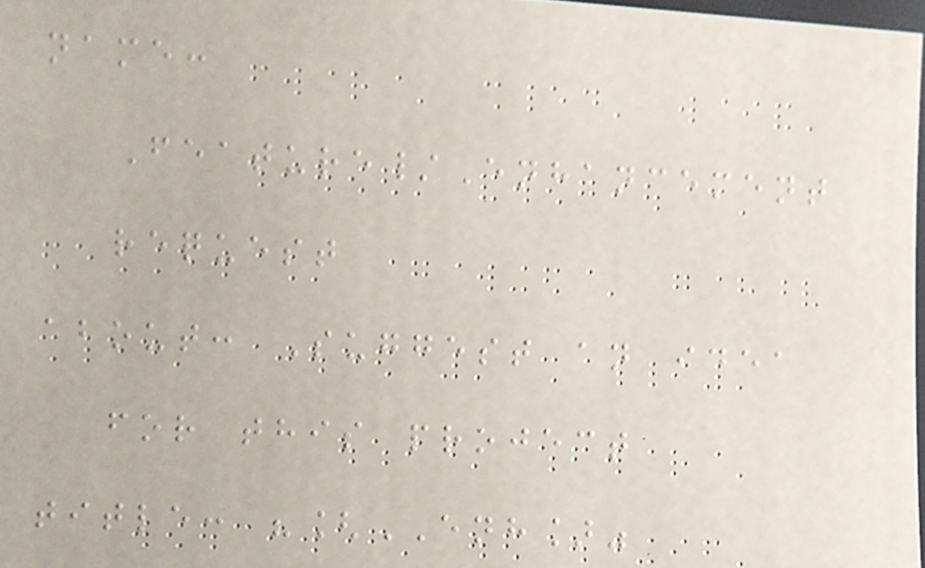name:
Feature/Enhancement
request
about: Suggest an idea
for this project
title: "[ENH]"
